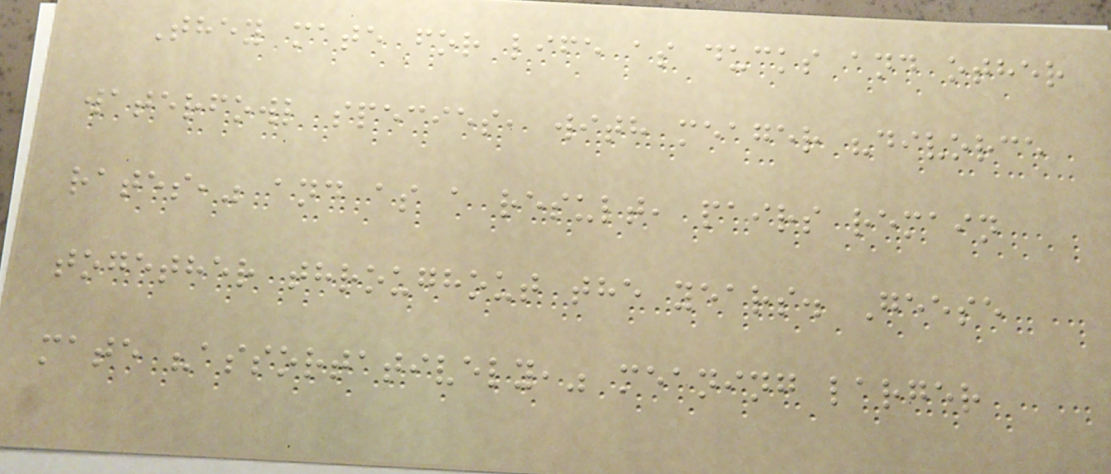They mate for life as ducks and other
waterfowl species, with meager "divorce
rates," and as a result, pairs remain
together throughout the years. Geese
mate "assortatively," meaning larger
